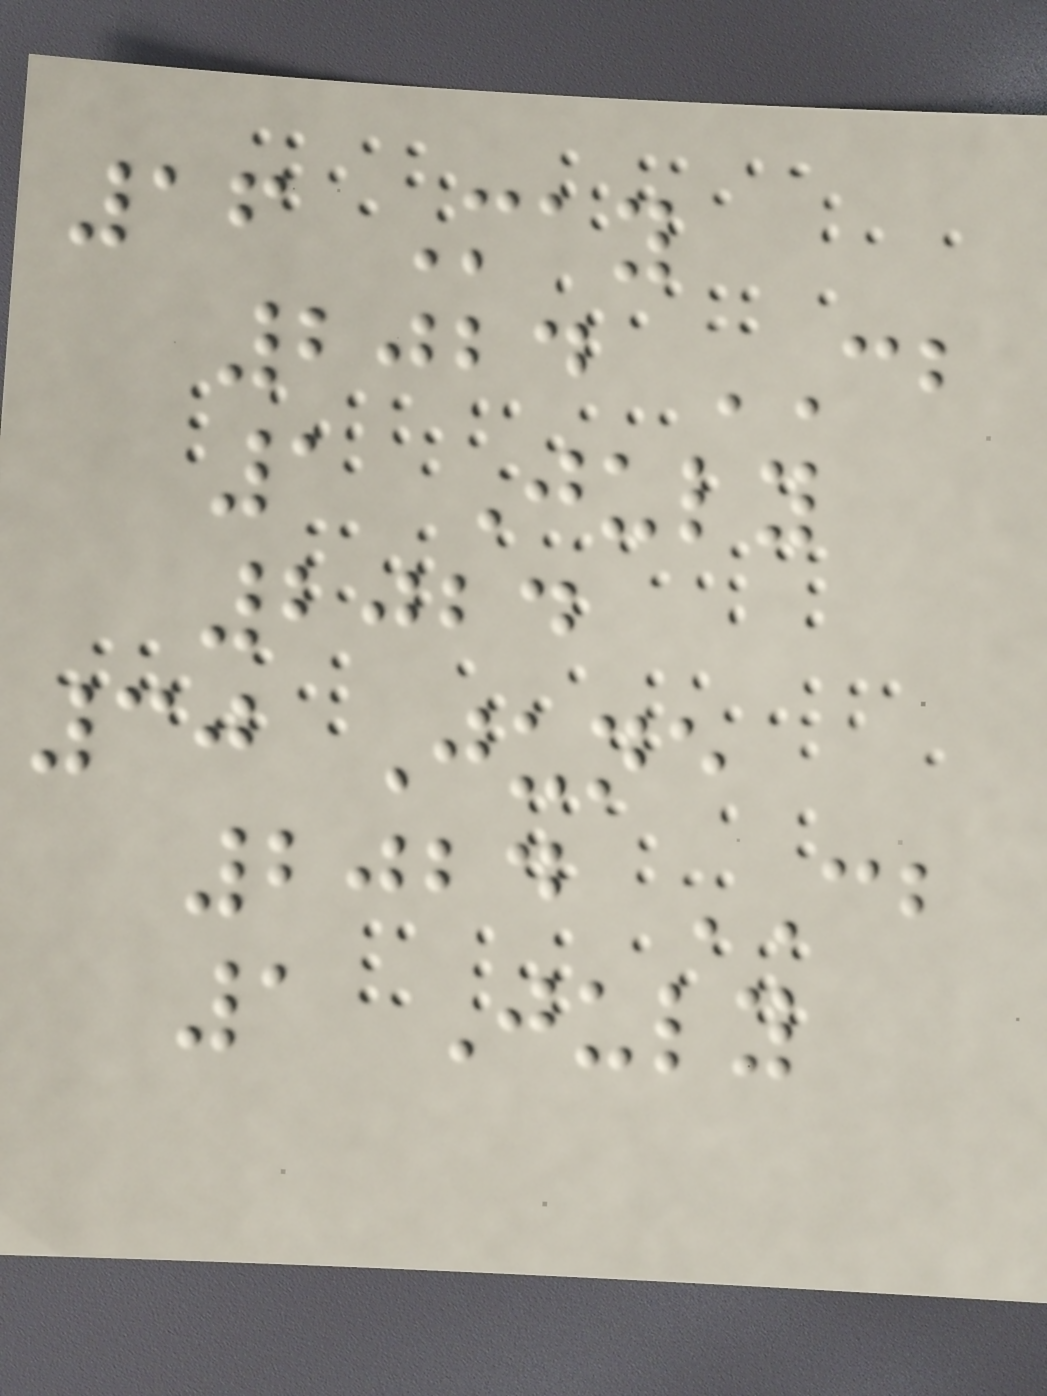16 May
2024 CB
1 July
2024
30 June
2024 CB
1 July
